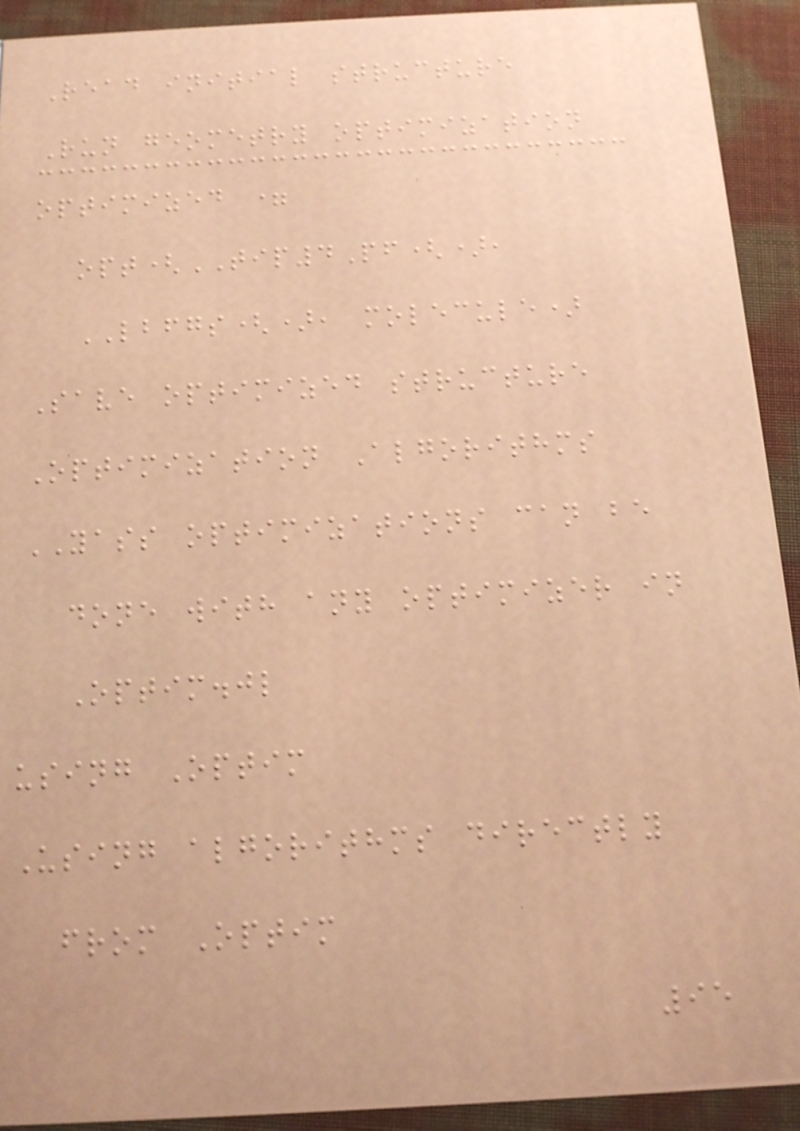Read initial structure
Run geometry optimization
optimized =
opt(TIP4Pf(),
LBFGS(), molecule)
Save optimized structure
Optimization Algorithms
YASS optimizations can be
done with any optimizer in
Optim.jl
using Optim
Using algorithms directly
from Optim
95
